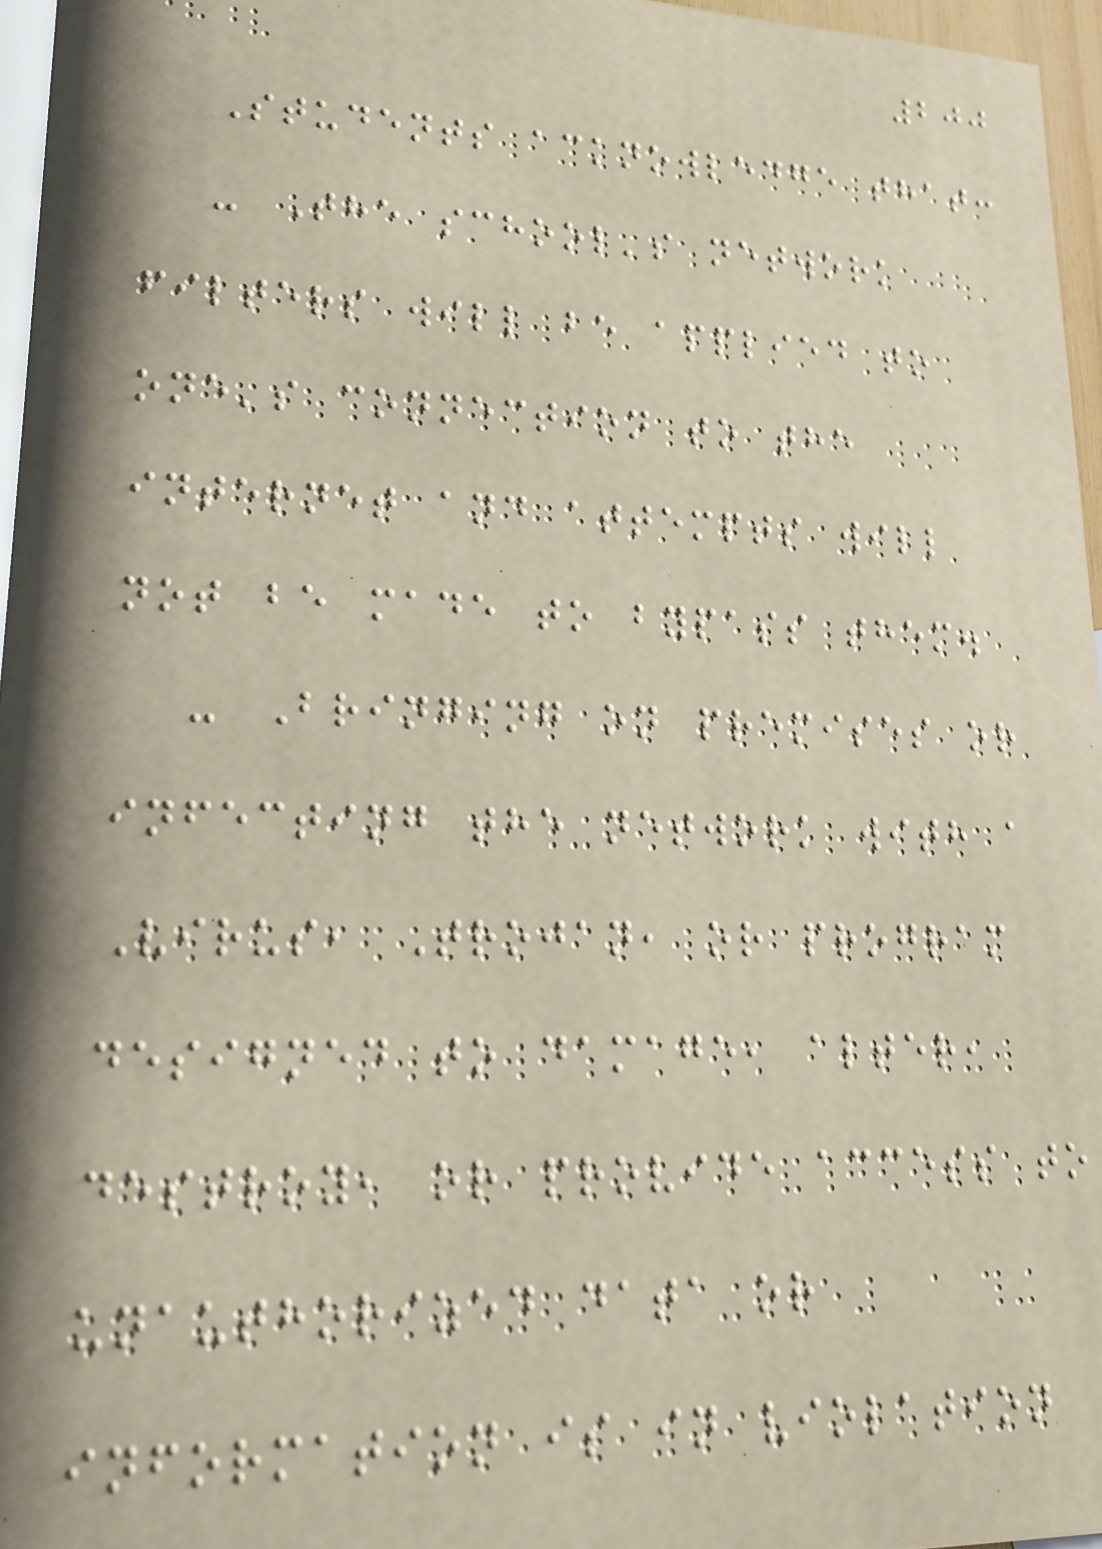200
Students acknowledge that:
- The school's network
filters will be applied to
one's connection to the
internet and attempts will
not be made to bypass them.
- Bringing on premises or
infecting the network with a
Virus, Trojan, or program
designed to damage, alter,
destroy, or provide access to
unauthorized data or
information is in violation
